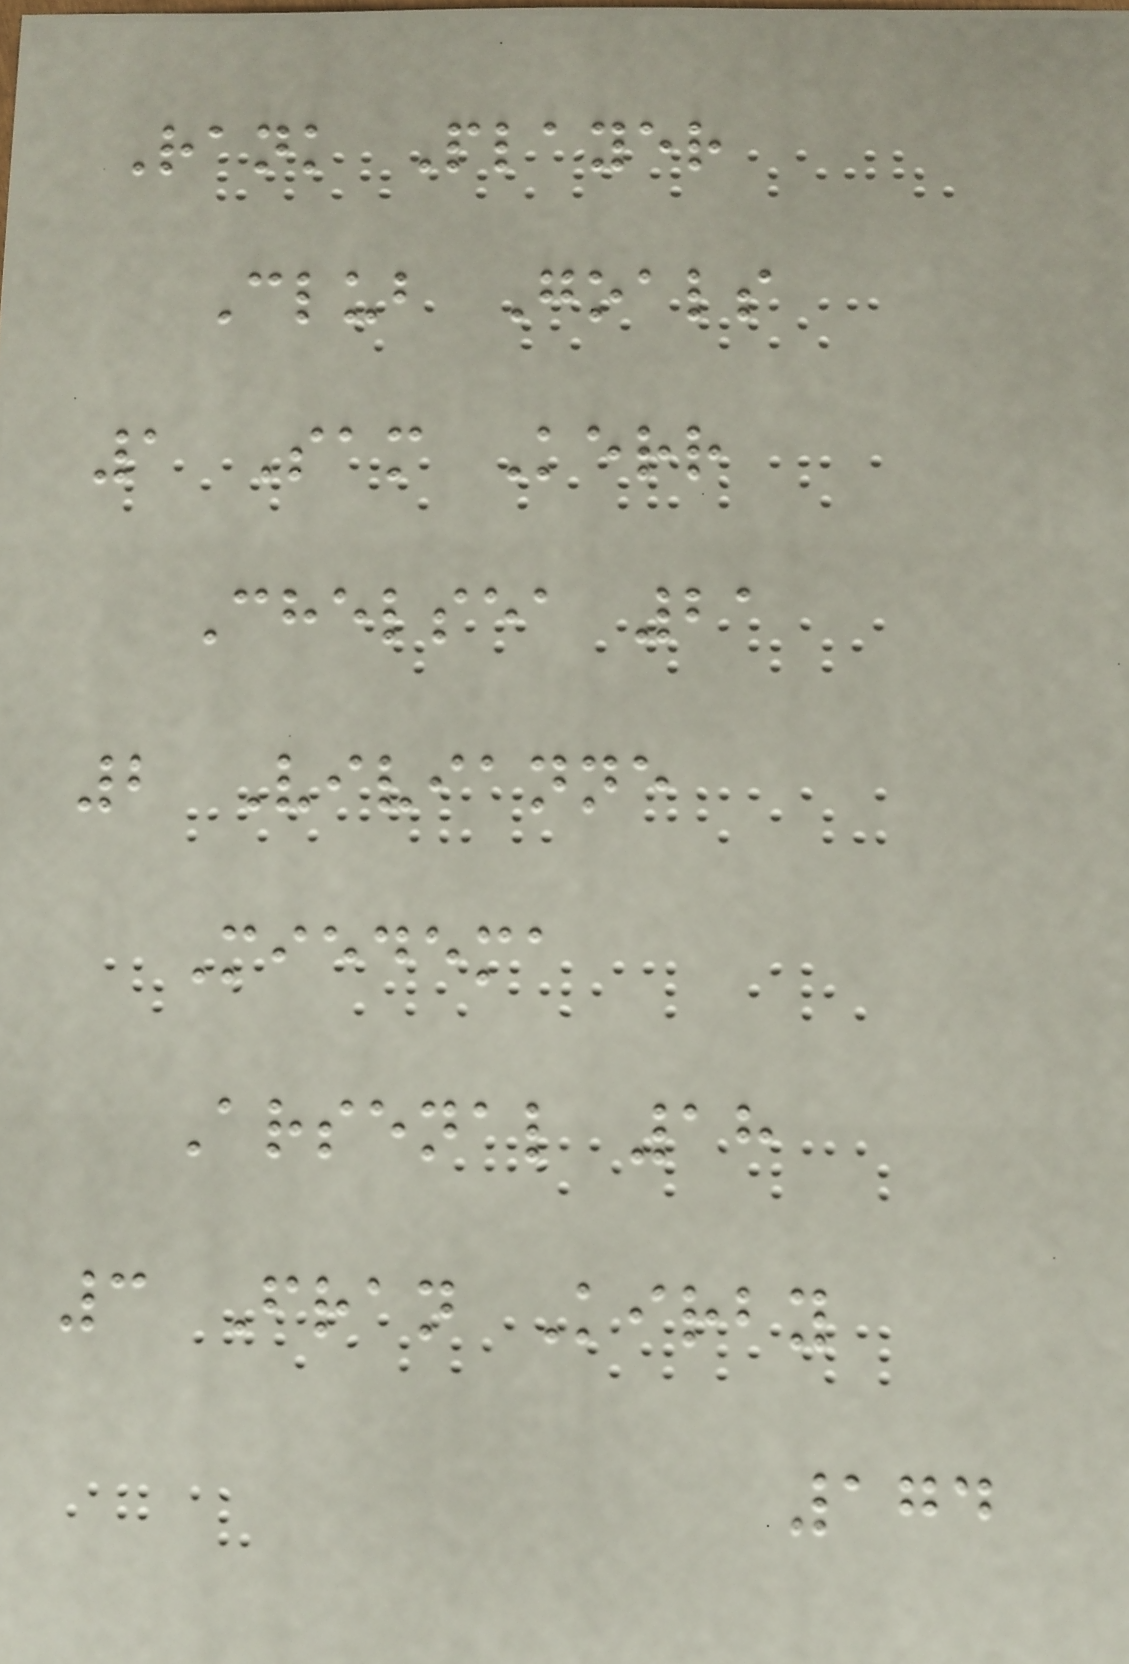Rank Player
Club Goals
1 Sam Kerr
Chelsea 21
2 Vivianne
Miedema
Arsenal 18
3 Fran Kirby
174
